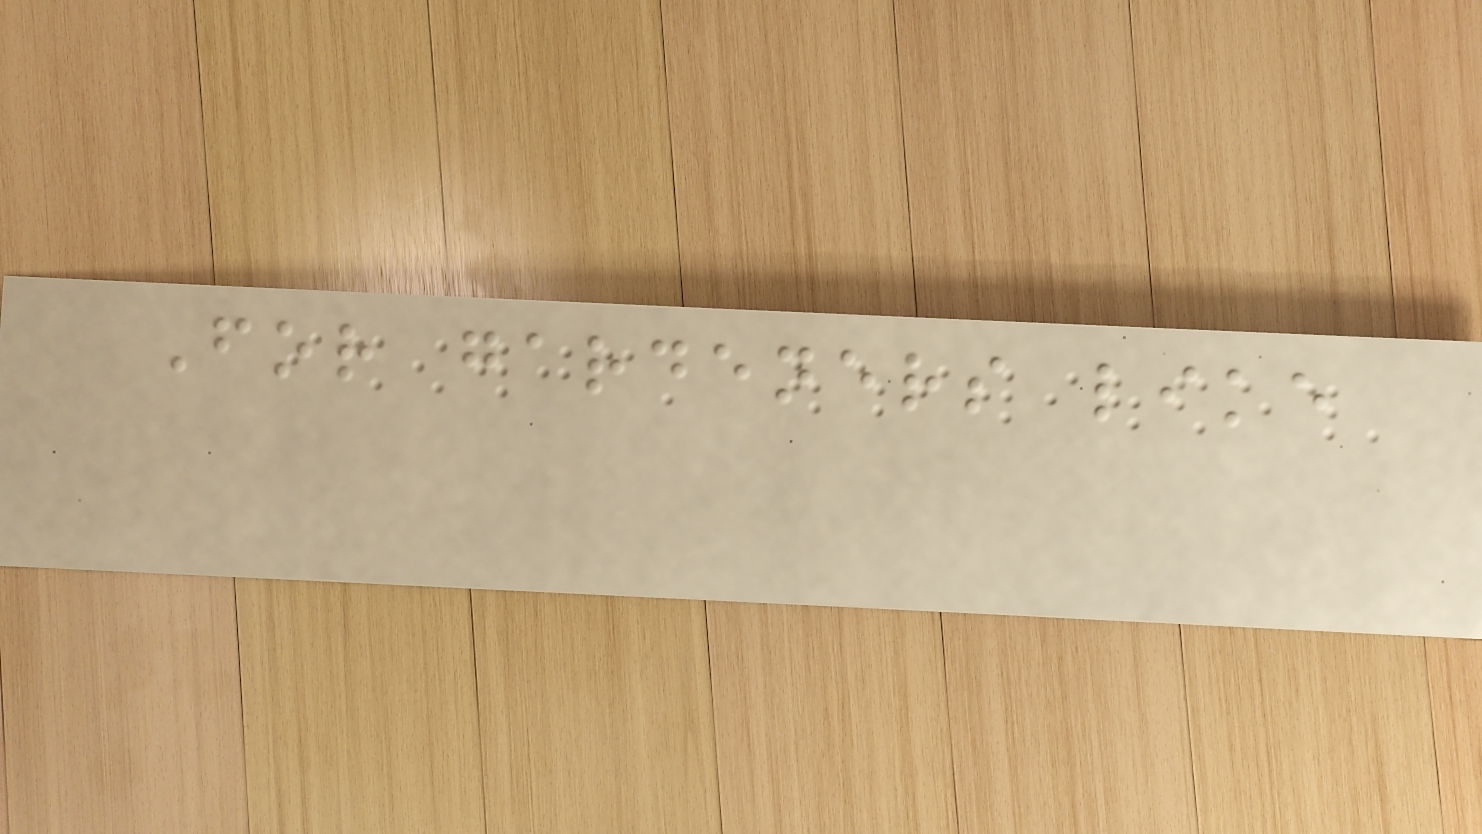For gardeners like
